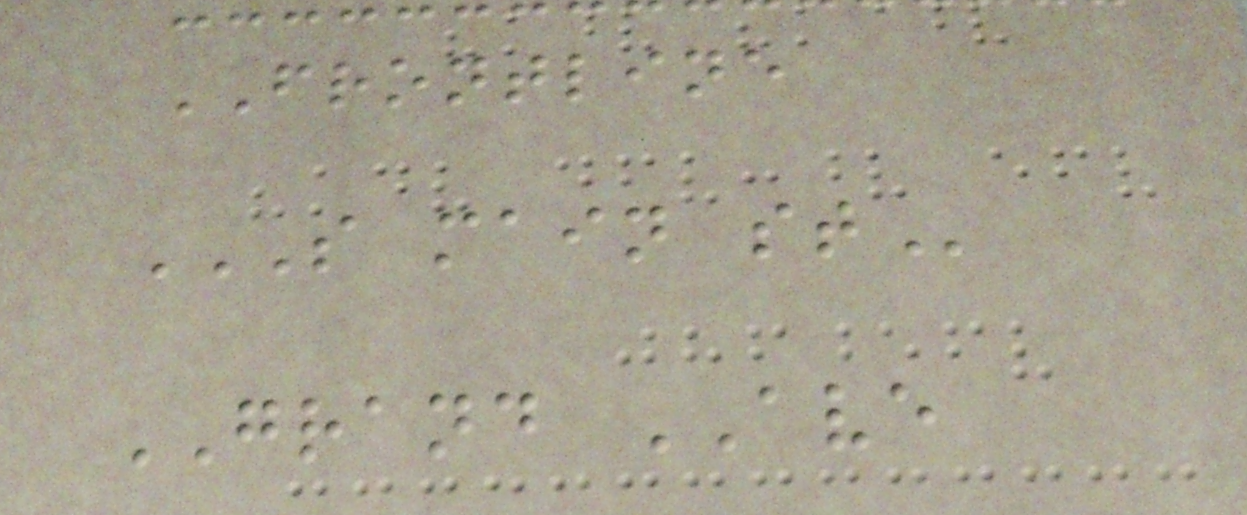FRONTLINE
S MAIN ST
GRAND AVE
